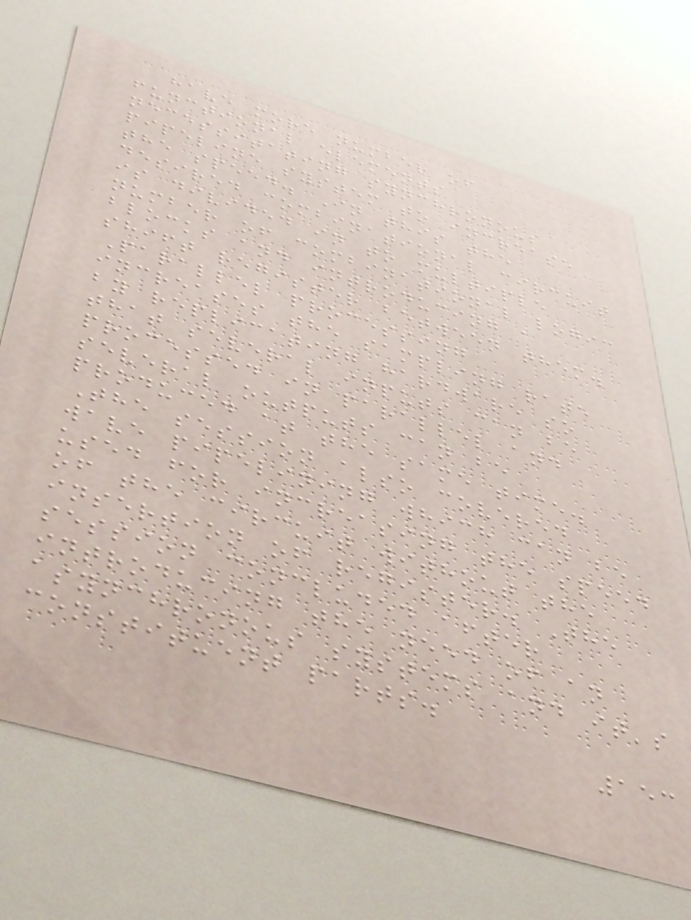have more number of
functional elements
necessitating synchronous
pipeline system to increase
the speed. In this the
desired combinational circuit
is divided in to multiple
number of combinational logic
blocks and introducing a
shift register between them.
Parallel processing
increases the sampling rate
by replicating hardware so
that several inputs can be
processed in parallel and
several outputs can be
produced at the same time.
The session also covered
wave pipelining which can be
used for increasing the speed
of the circuit without the
insertion of register. The
session concluded after
introducing the need of an
asynchronous systems and it's
constituent parts.
153
